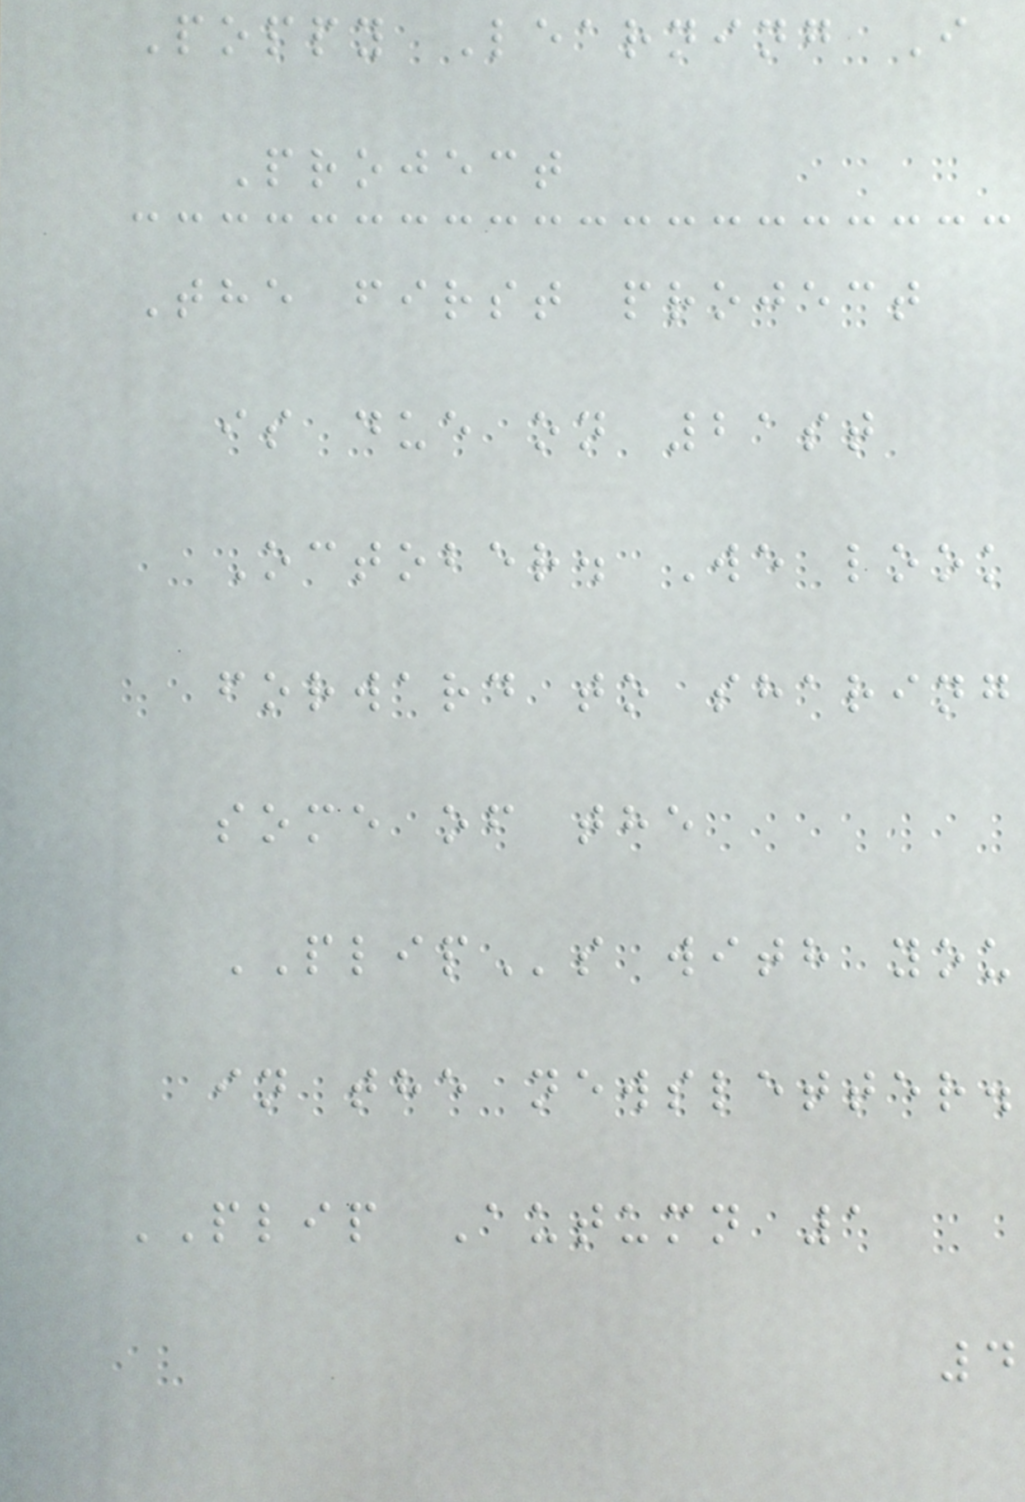Poppy Learning I
Project
The first project
is due on 21st
October. We look
forward to sharing
some of the
PLIPs with you
in the newsletter.
PLIP Autumn 1
4
